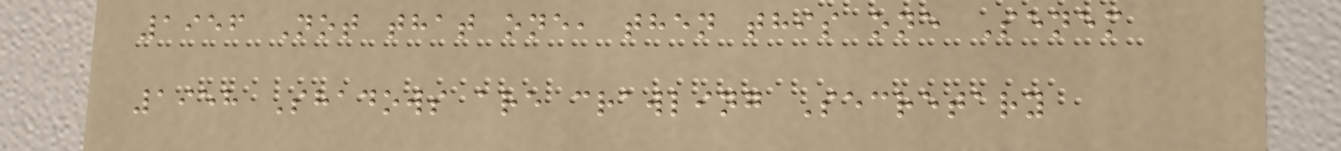1956 Not that one, then this one Senem
1958 Shadows are crawling Secretary
